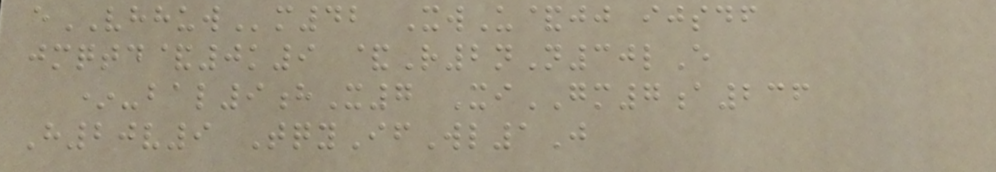eVHHUWm42 XwU&jj ijsdf
jmqtd&0k9 &R2nN30lE
*-bal9hX7 XiGM7a236
H20v9 TqyIfWl1J
